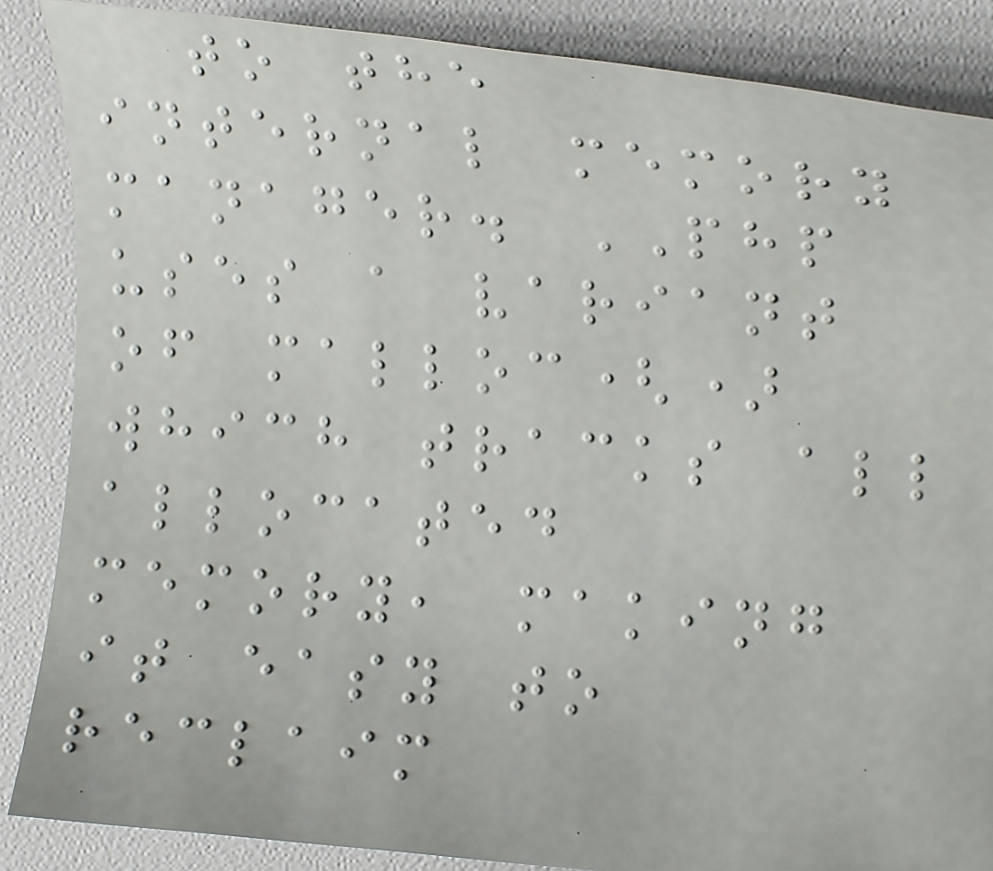to the
internal memory
manager. PHP
uses a variant
of malloc()
which tracks all
allocated
memory, making
it easy to
reclaim
